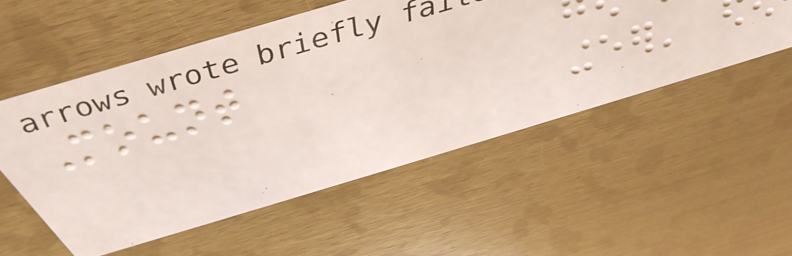Mount
